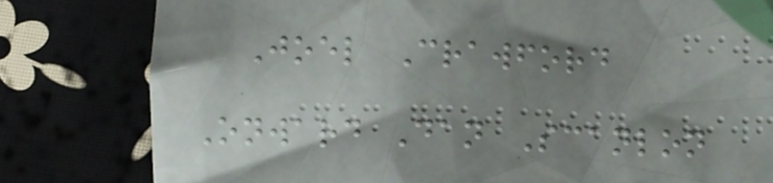Joel Crawford
Onward Dan Scanlon
